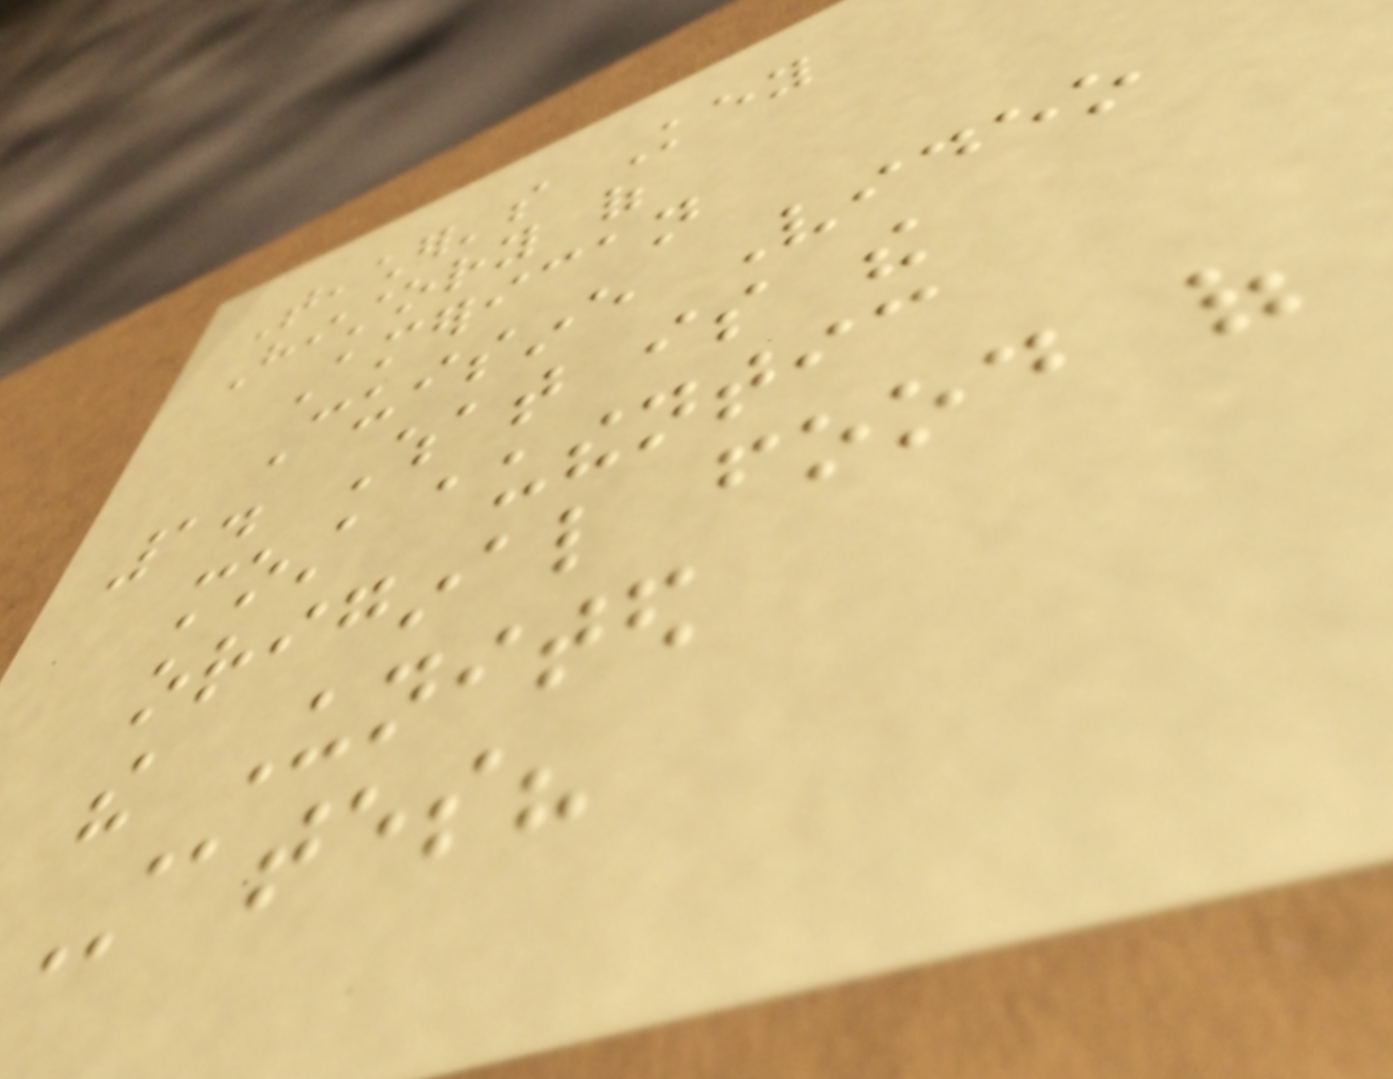Teacher's Key
History of
American
Cuisine Video
1. What is the
most authentic
original food of
the United
States?
